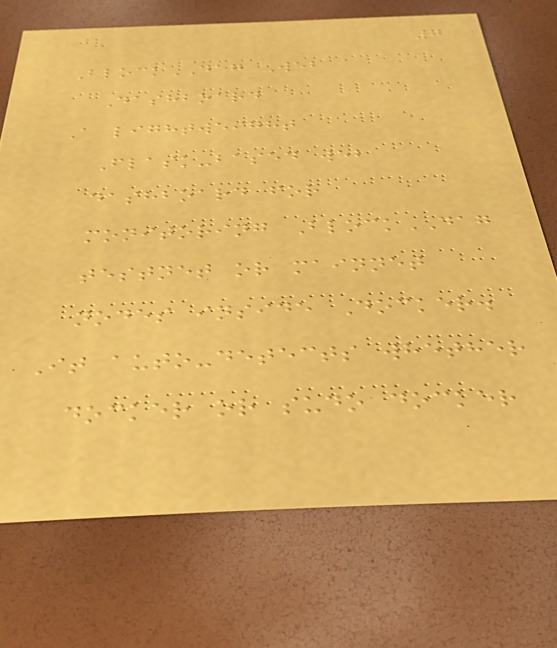7
BlockDAG Web
Dashboard
A lightweight
Flask-based web
dashboard for
monitoring BlockDAG
testnet or mainnet
nodes inside Docker.
It auto-detects whether
docker or sudo docker
